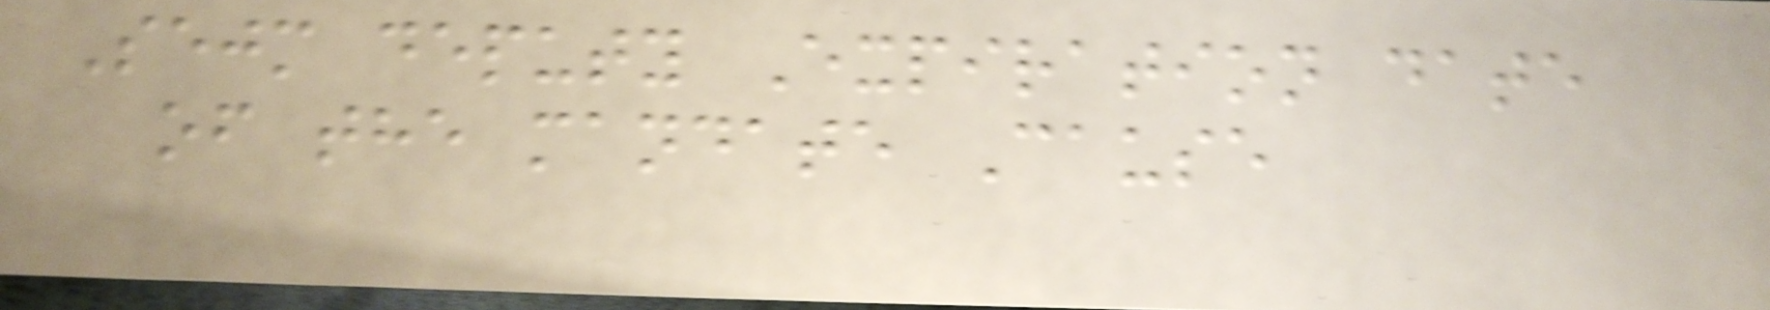Sejm deputy Expiration date
of the mandate Cause
